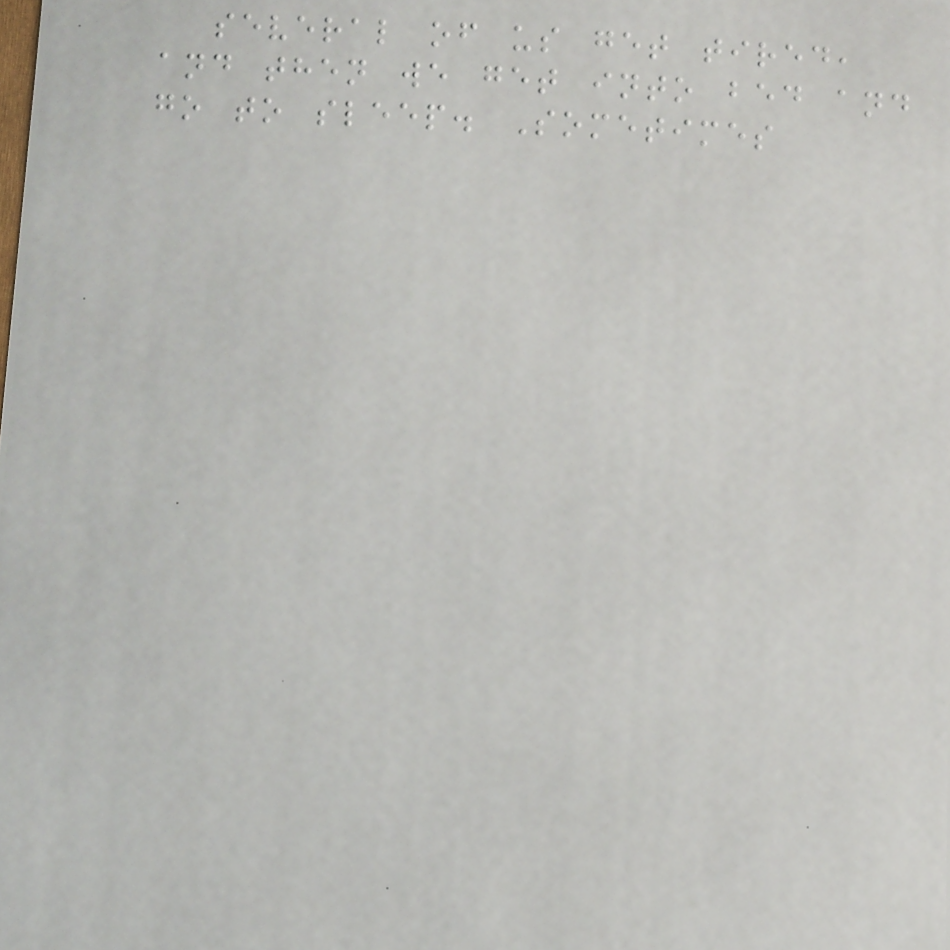several of us get tired,
and then we get into bed and
go to sleep. Sometimes
